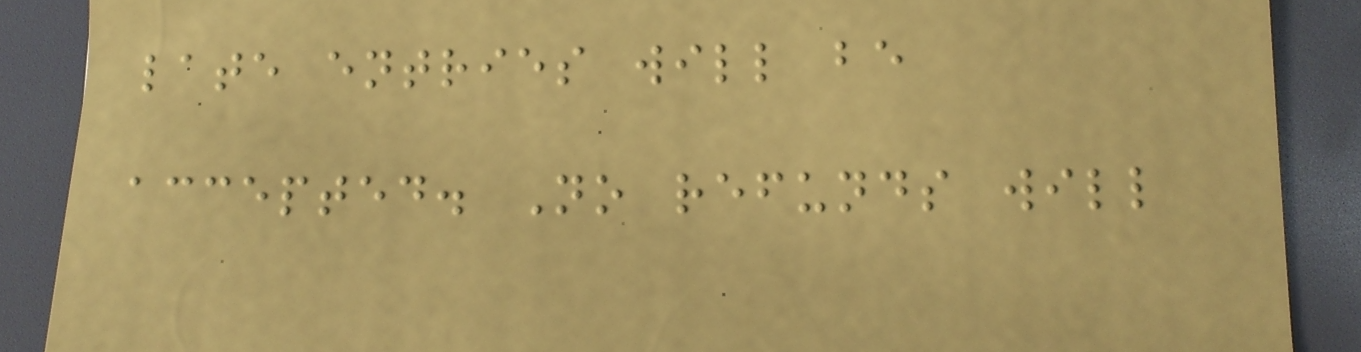late entries will be
accepted. No refunds will
